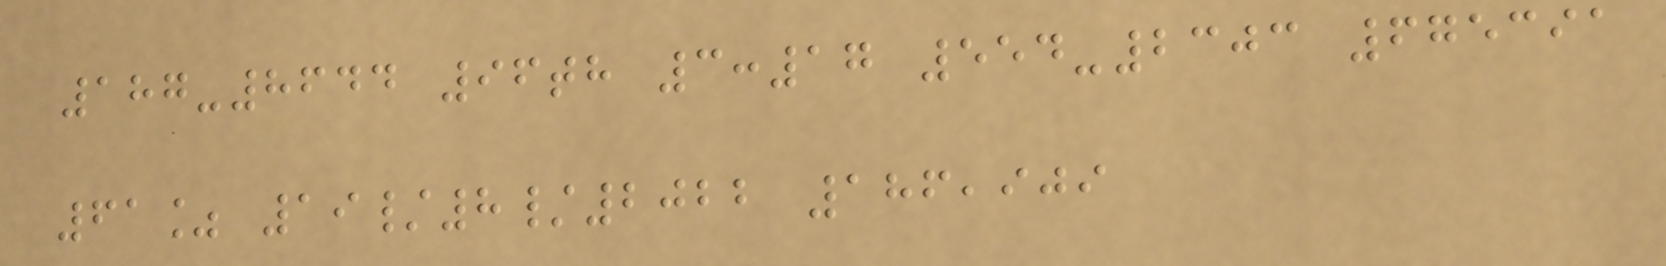187-8644 96th 3:17 554-2303 675391
61% 19/8/2022 186,909
